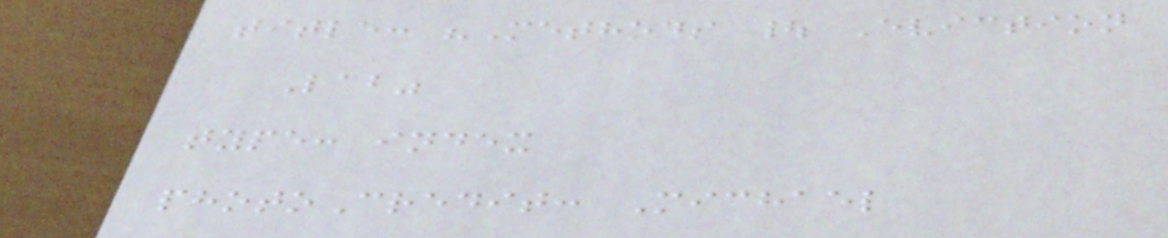title: "Methods | Eviction
Lab"
type: index
photoCredit: Michael
